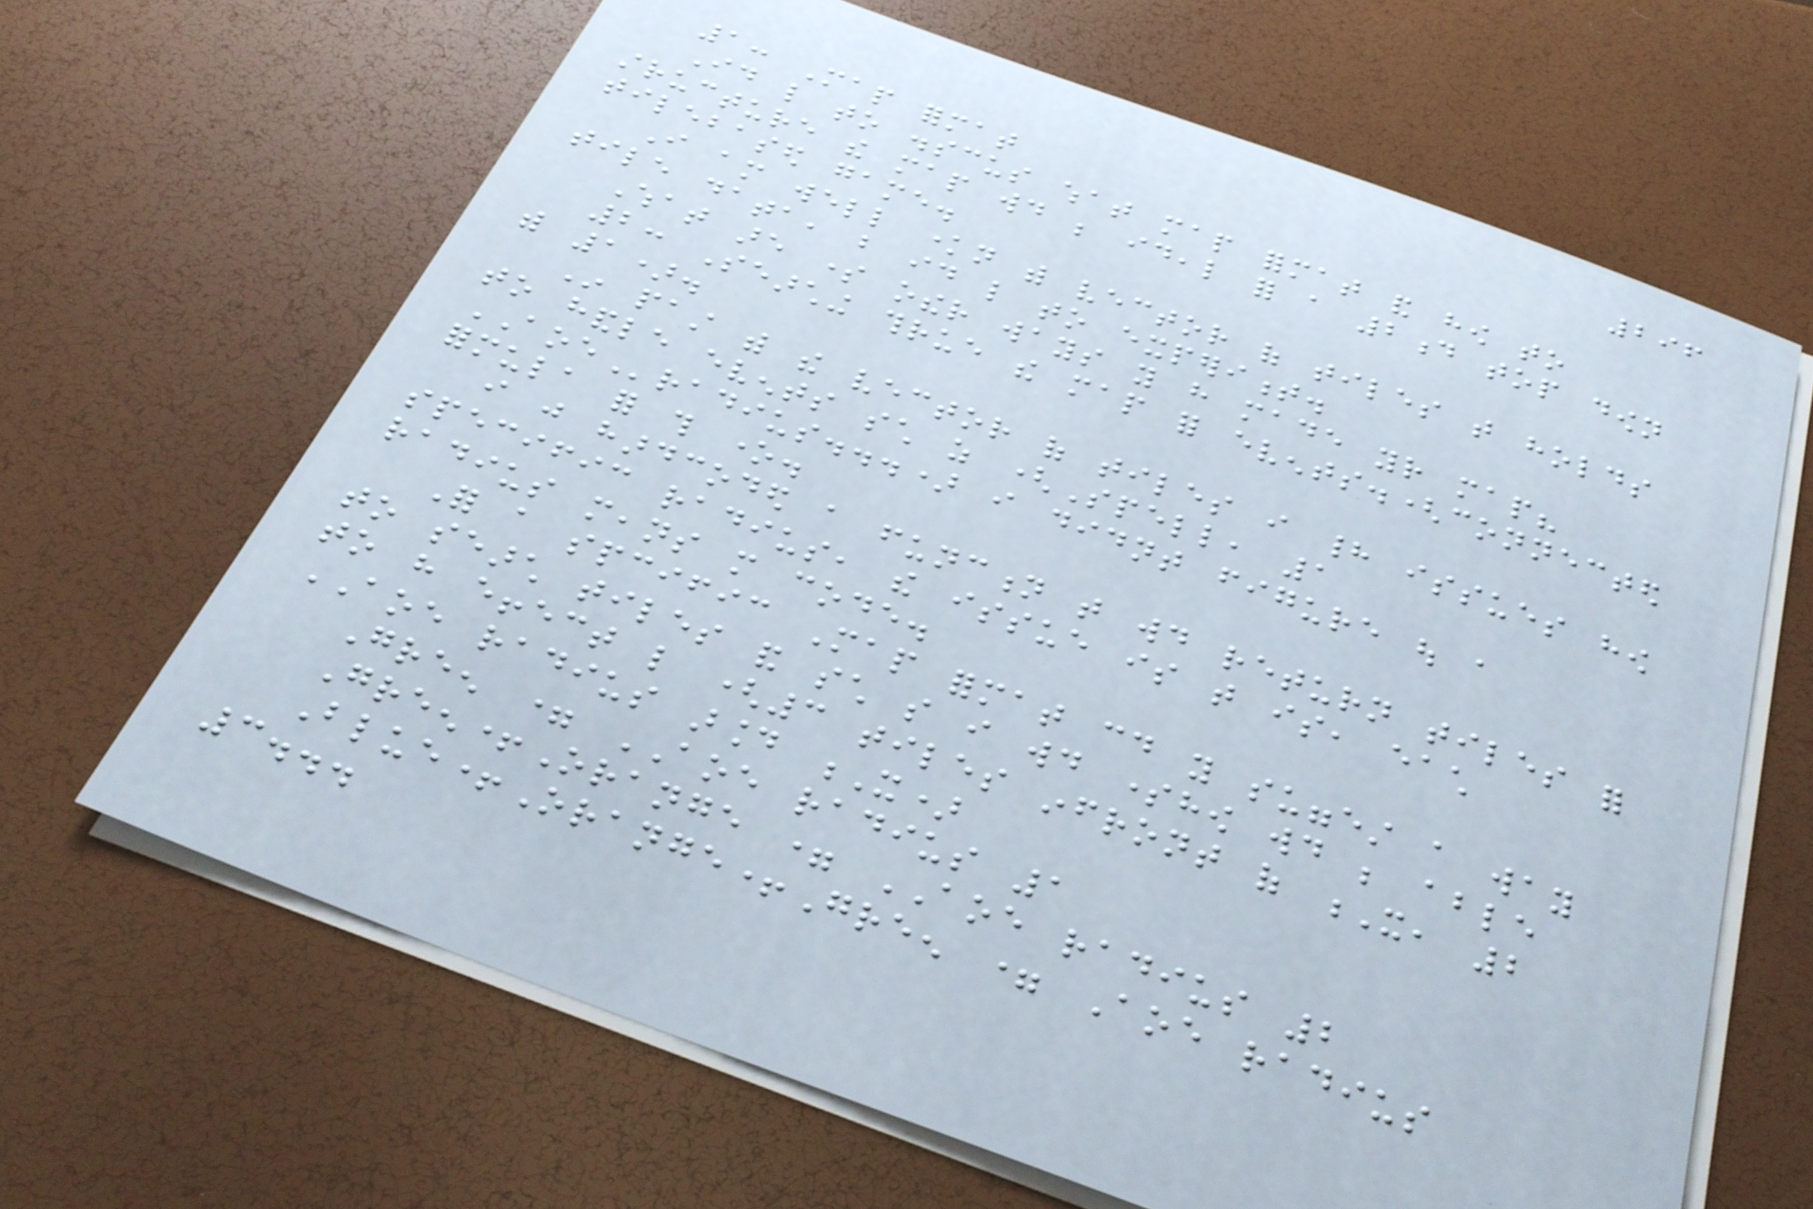296
1: Map format
Id like to disscus what map format and how to
structure the map would be ideal for a 2d top down
tilebased game.
I am well known with vector of tiles that holds
tile data, but id like to experiment.
What are some other ways you have made your map?
2: Searching thrue the map for events.(connected
with 1).
In past with the vector of tiles i had issues how
to handle events such as (Spell, 1
AOEradius...) i didnt figure out a
formula for this one.
i just hardcoded a function that would return tiles for
specific radius, the issue is that is, each
radius means more code.
For a spcific Map format could you suggest a way
to search tiles and such so i would somehow would be able
to have effect like (3 tiles infront of X, 2
AOE radius around X)
Green = AOE radius 1
Green+Orange = AOE radius 2
Blue+Orange+Green = Aoe radius
3...
